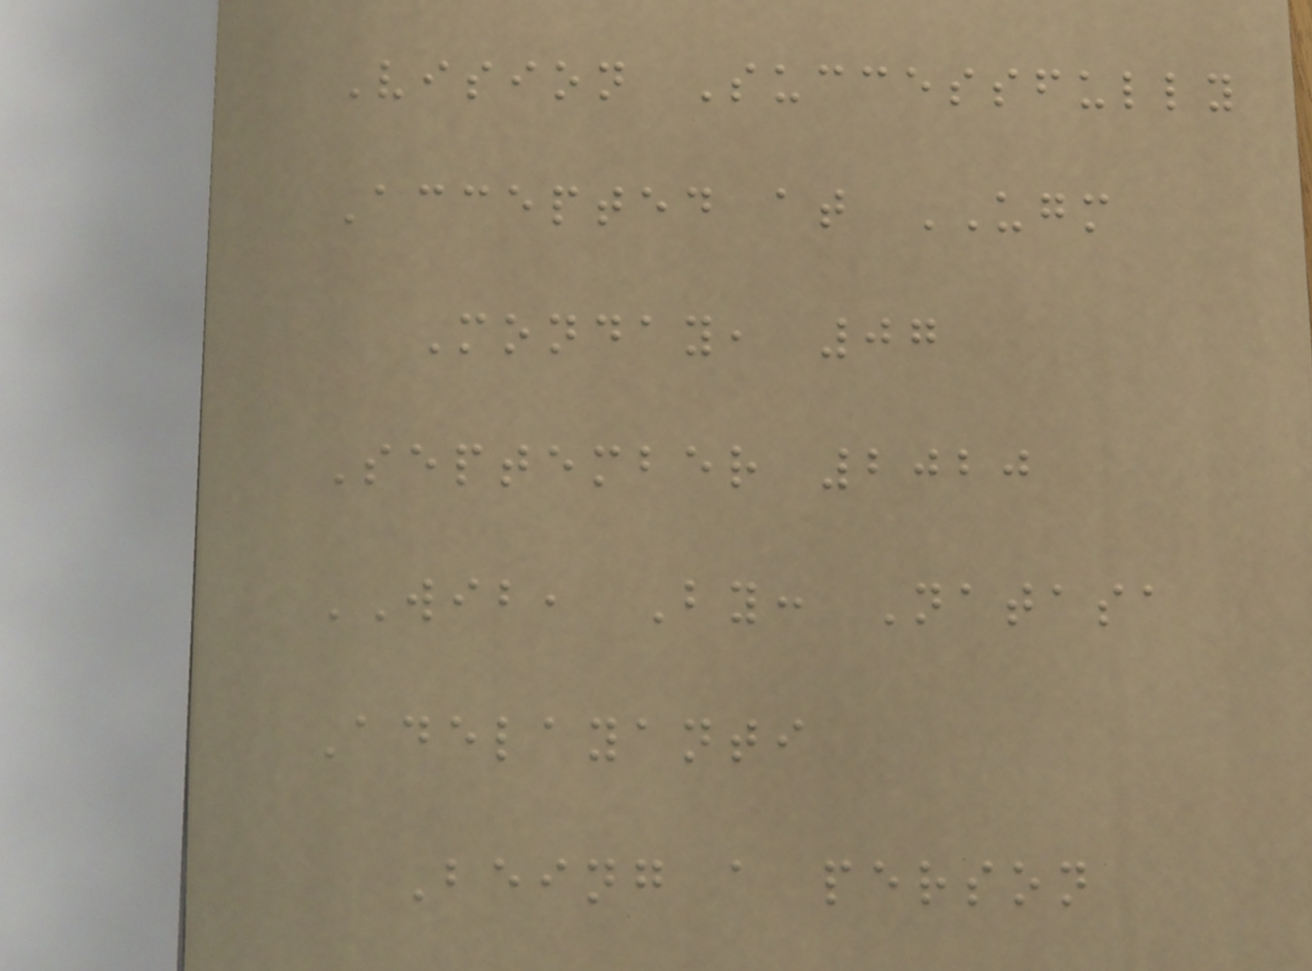Vision Successfully
Accepted at UGM
Monday, 07
September 2020
WIB, By: Natasa
Adelayanti
Being a person
